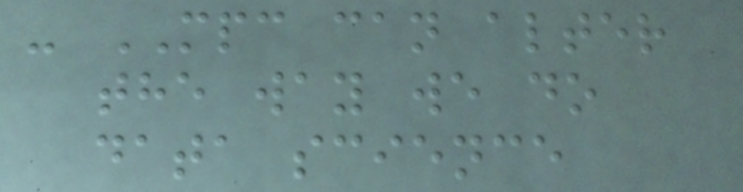- MPC can alter
the way we do
data science
